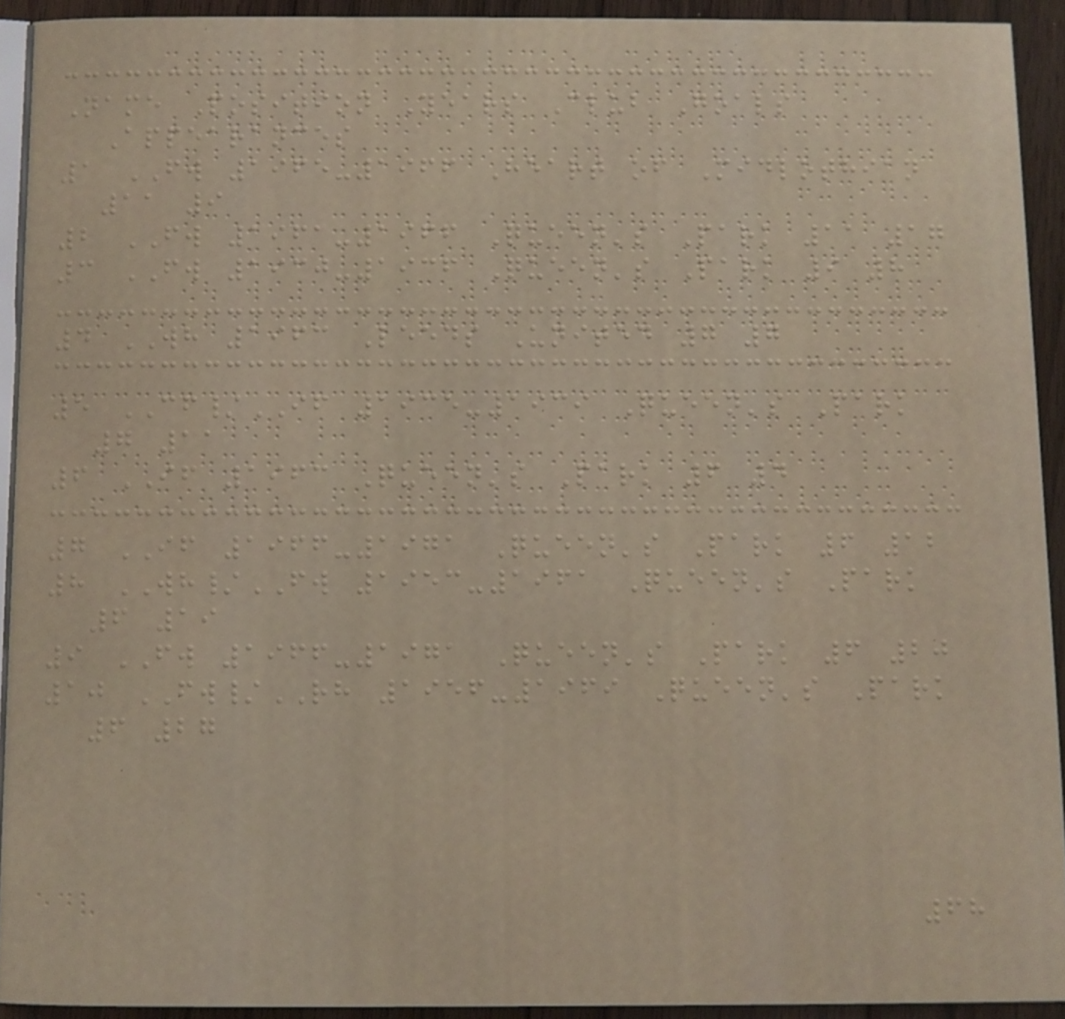Name Position Years Club Goals
Appearances
1 FW 1965-1966 Heart of Midlothian
11 9
2 FW 1961-1966 Queen's Park 11 17
3 FW 1930-1936 Queen's Park 9 8
4 WH 1963 Leeds United 7 7
5 CF/IF 1935-1939 Queen's Park
7 11
6 IF 1963 Queen's Park 6 4
7 IF 1966-1971 Queen's Park 6 12
8 WH/FW 1953-1961 Queen's Park
6 19
9 FW 1966-1971 Queen's Park 6 20
10 FW/RH 1956-1969 Queen's Park
6 27
68
